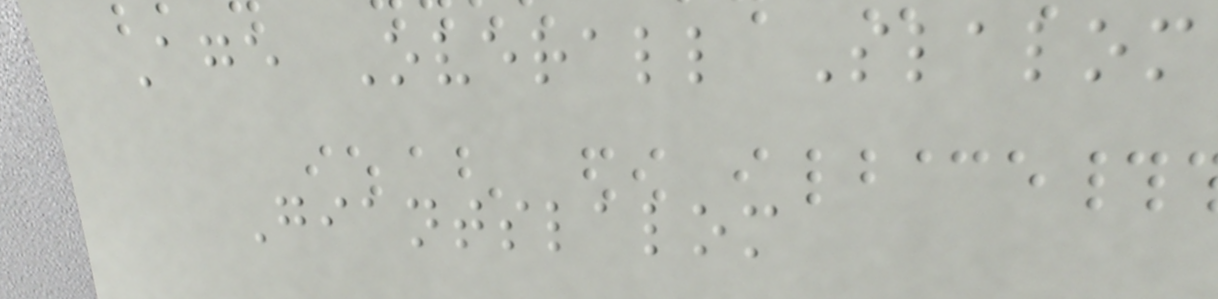Age Overall Slalom
Giantslalom
